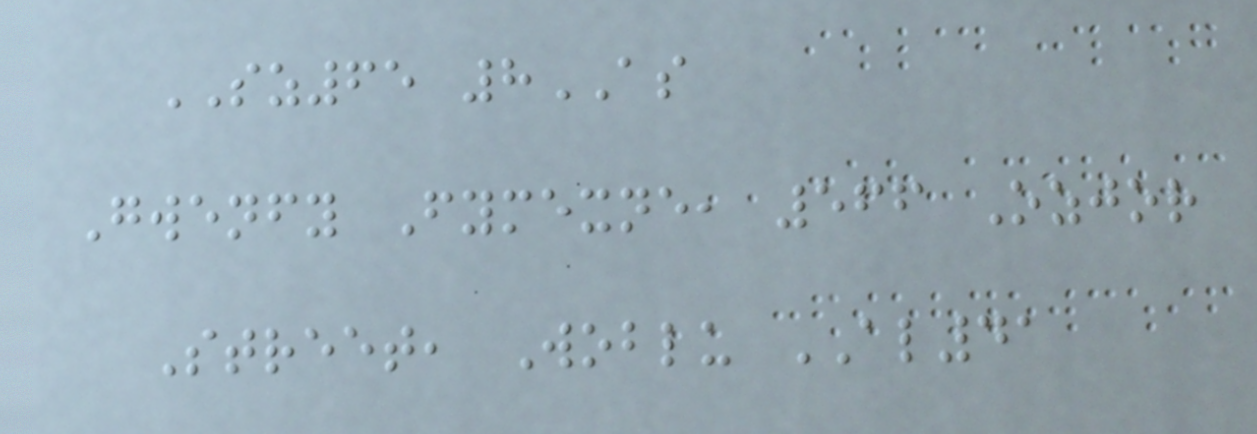SZ65 8AS
Gwenfy Fymexne, 566 Ozjor
Street, Woblu AL41
